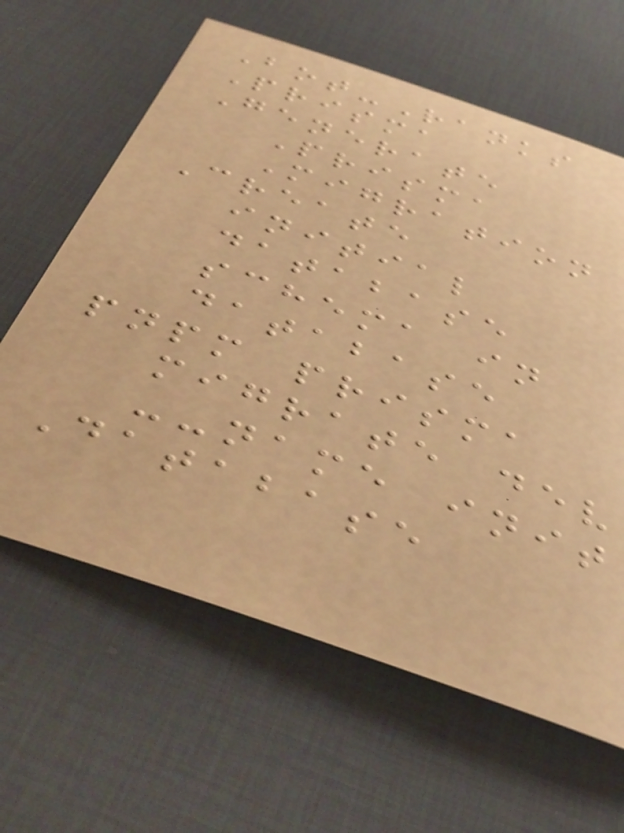Bot-Ranks
Prisma
Generate
Prisma
Migration
Create
initial
database
schema in
database
pnpm prisma
migrate dev
--name init
Database
